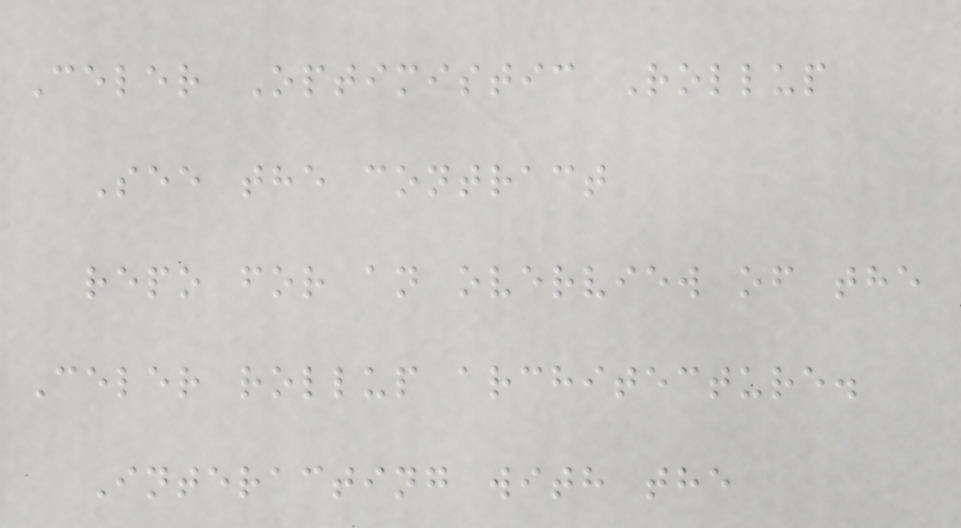Celer Optimistic Rollup
See the contract
repo for an overview of the
Celer rollup architecture.
Interacting with the
